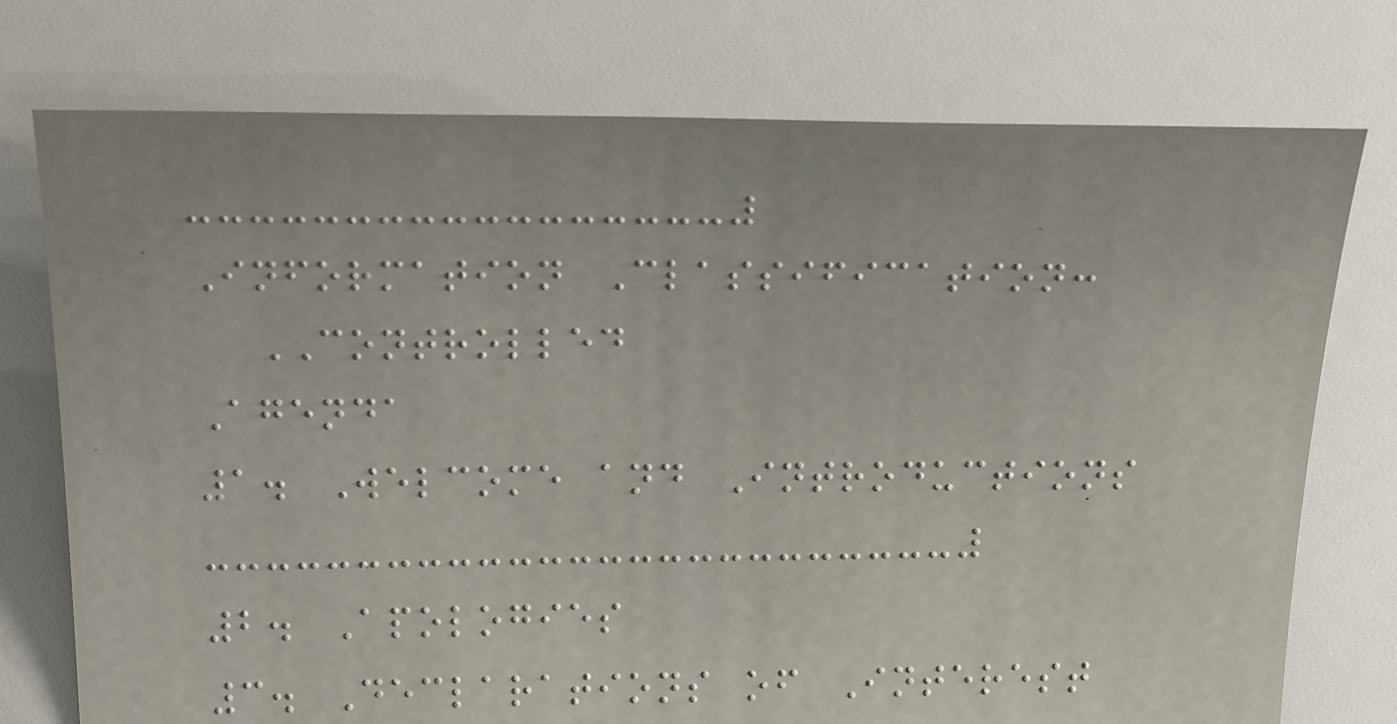Information Classification:
CONTROLLED
Agenda
1. Welcome and Introductions
2. Apologies
3. Declarations of Interest
